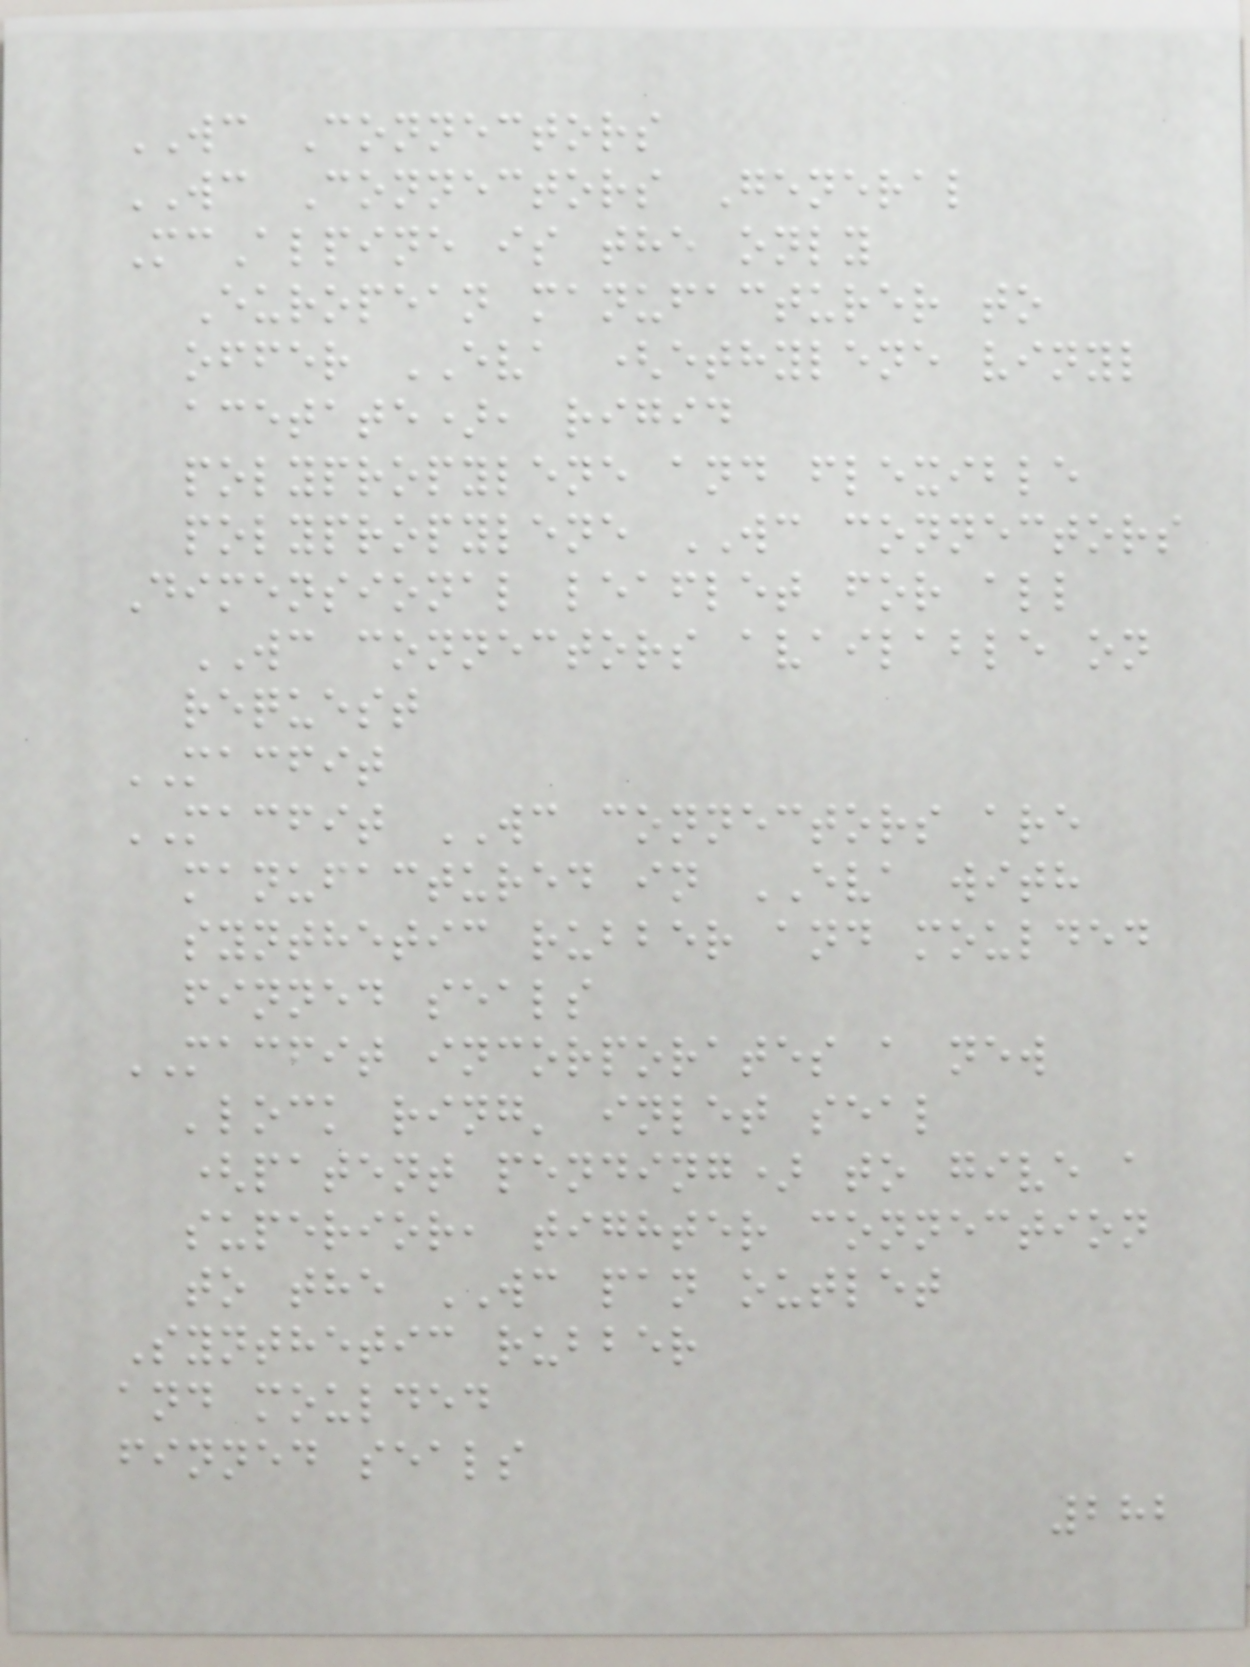WC Connectors
WC Connectors General
McAlpine is the only
European manufacturer to
offer EVA (ethylene vinyl
acetate), rigid
polypropylene and flexible
polypropylene WC connectors
Dimensional leaflet for all
WC connectors available on
request
MACFIT
MACFIT WC connectors are
manufactured in EVA with
synthetic rubber and moulded
finned seals
MACFIT incorporates a new
'lock ring' inlet seal
(patent pending) to give a
superior, tighter connection
to the WC pan outlet
Synthetic rubber
and moulded
finned seals
282
